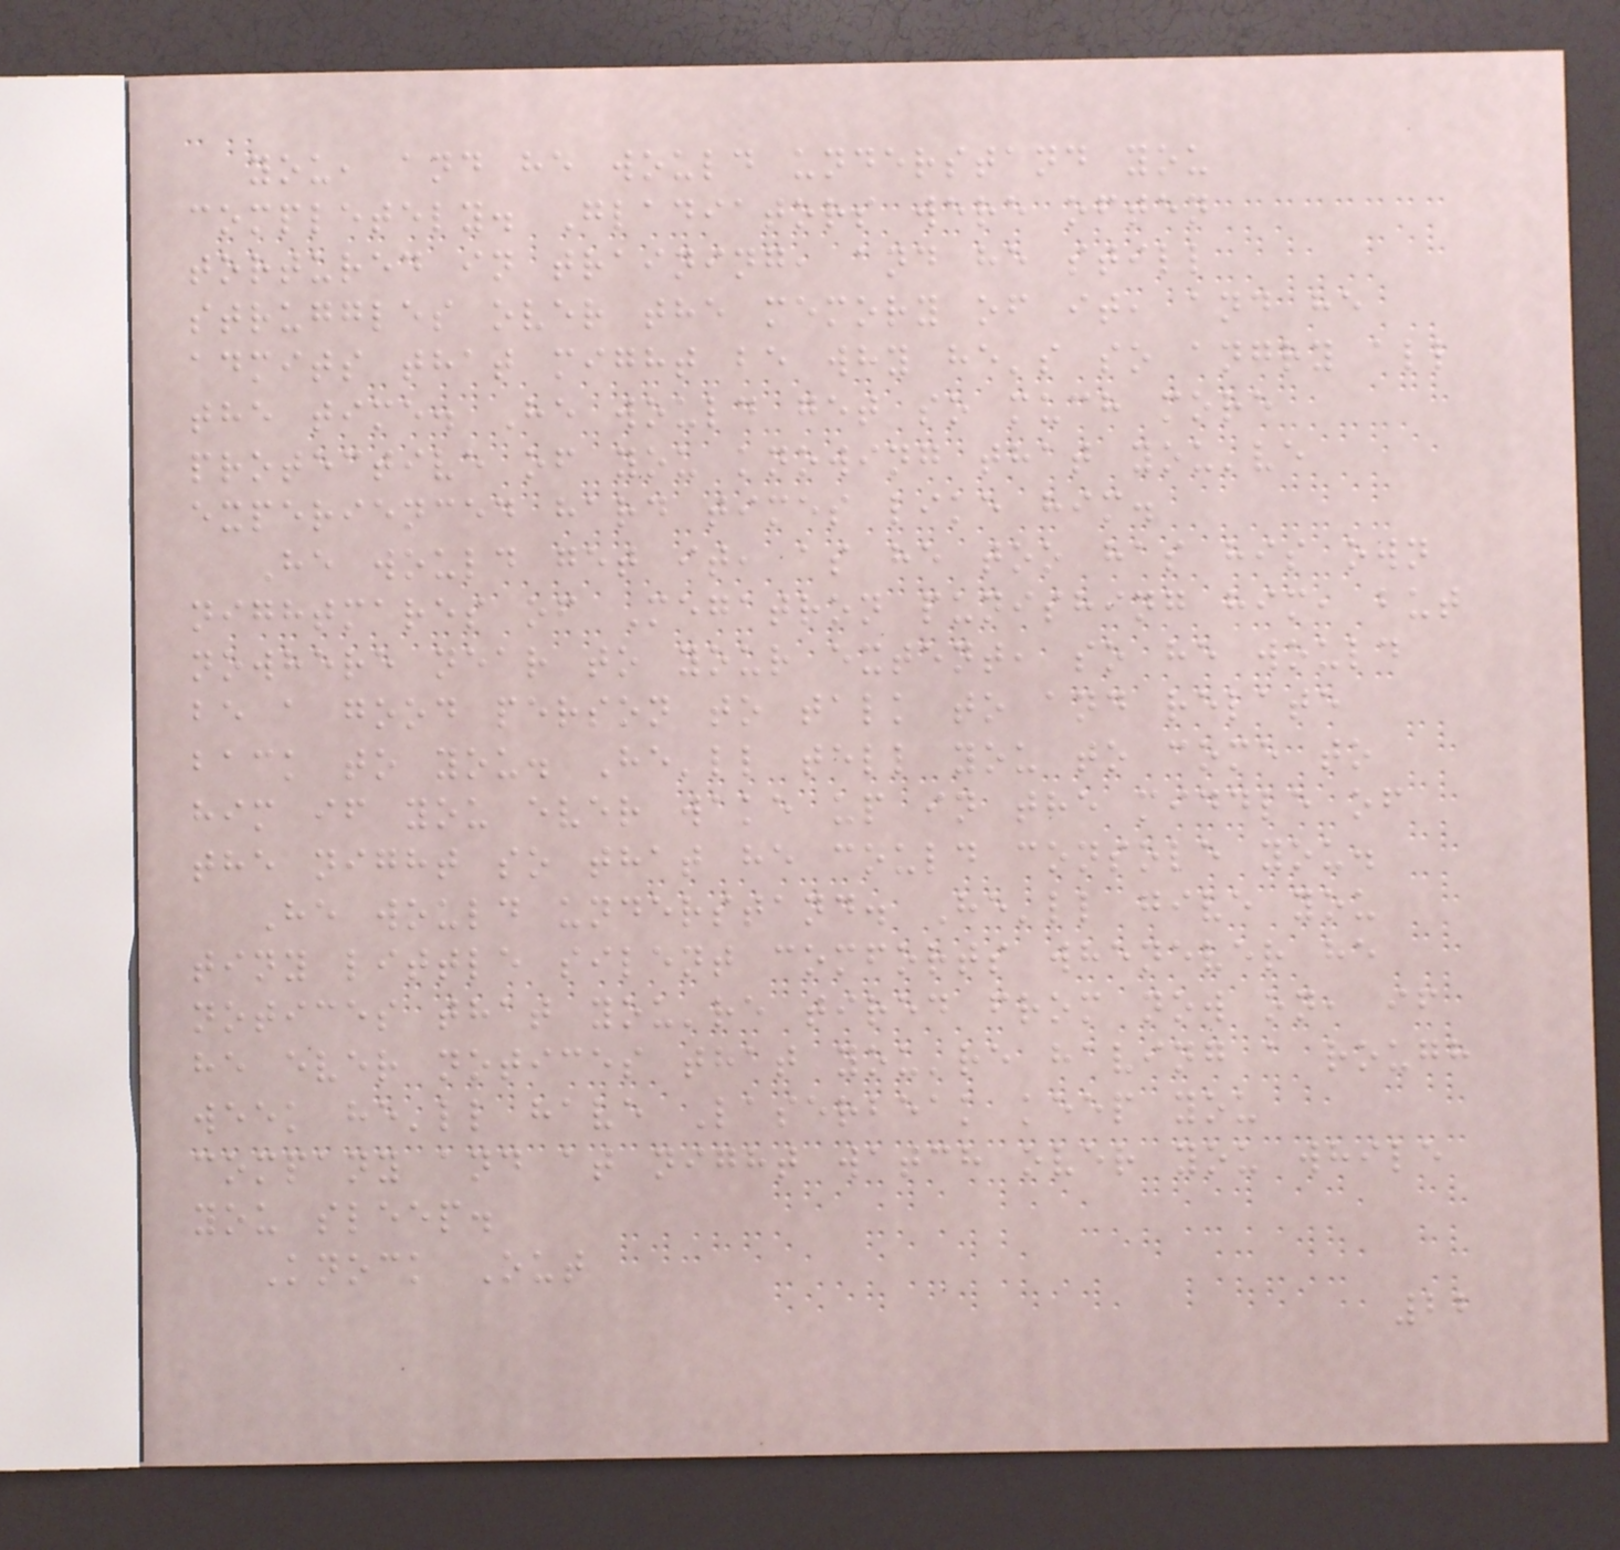you, and he would understand you
completely. Gladiators were often
tortured in training, and he still
struggles over the memory of it, and he
admits that might be why he's so angry all
the time. He would get so much more
protective of you knowing that you've
experienced hard times like him.
He would get it, as he too has his own
nightmares of Megatron punishing him, but
nowhere near to your extent, so he would
be a good person to talk to and relate
back to you. He'll tell you to come to
him if you ever wake up in the middle of
the night so that he could console you.
He would understand. He'll give you
tiny little silent comforts whenever he
notices that you're tired from now on, if
he ever notices that you're having a rough
week he'll have Laserbeak keep you
company and at night watch over you while
you sleep.
Knock Out
22
